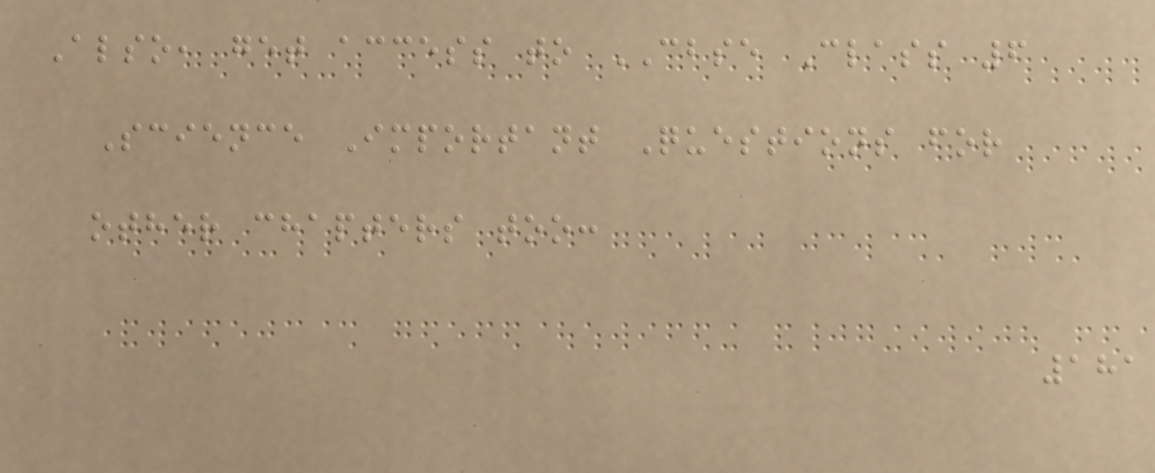Also, get access to CBSE Class 6
Science Important Questions for
other chapters too:
181
